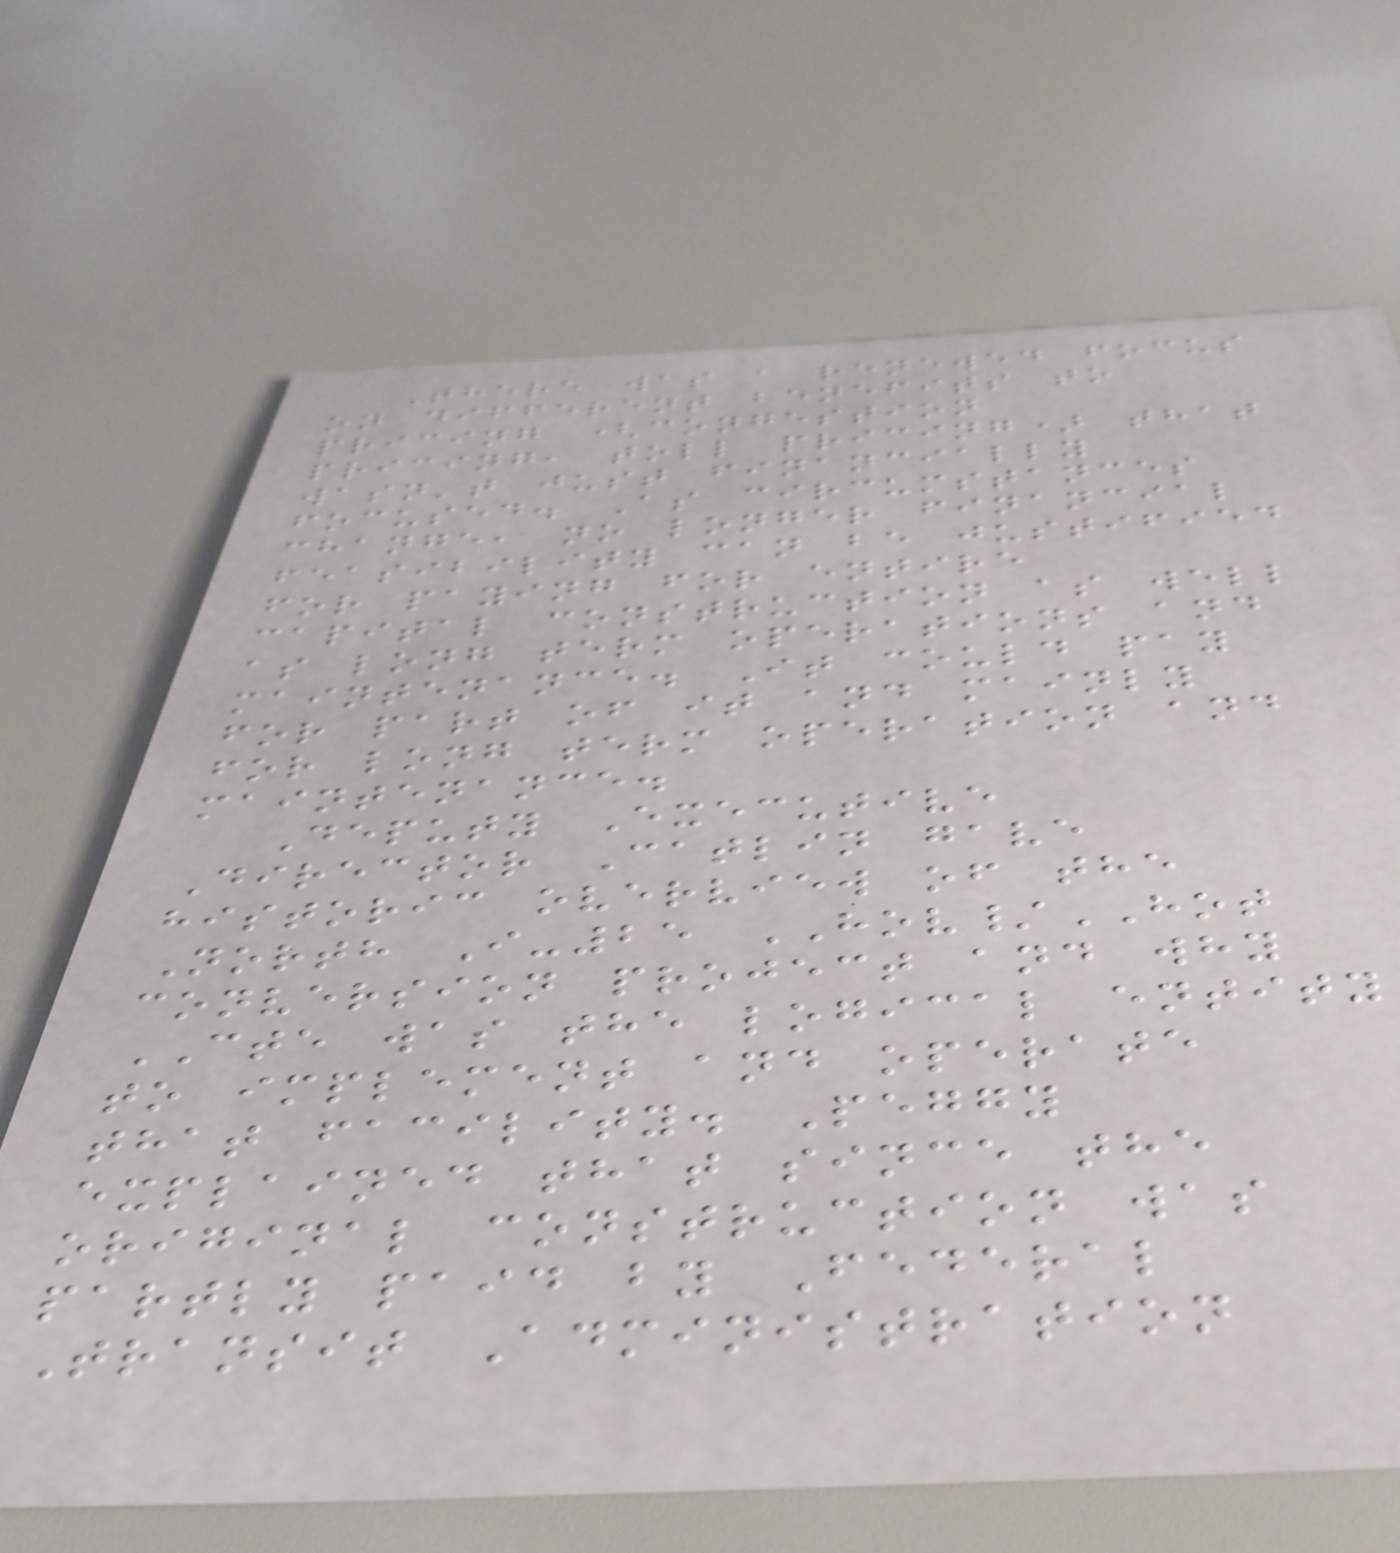There was a renewed focus
on different benefits to
pricing (congestion
pricing, toll pricing) that
wasn't just financially
focused. As circumstances
change, no longer financial
feasibility can be justified
for paying for entire
capital construction as well
as long term operations and
maintenance. It could pay
for part of it and mainly
for long term operation and
maintenance.
Deputy Executive
Director Catlin gave
historic overview of the
North I-25 HOV/HOT
conversion project and why
CTE was the logical entity
to implement and operate
that facility. Peggy
explained that since the
original construction was
partly paid by Federal
Transit Administration
